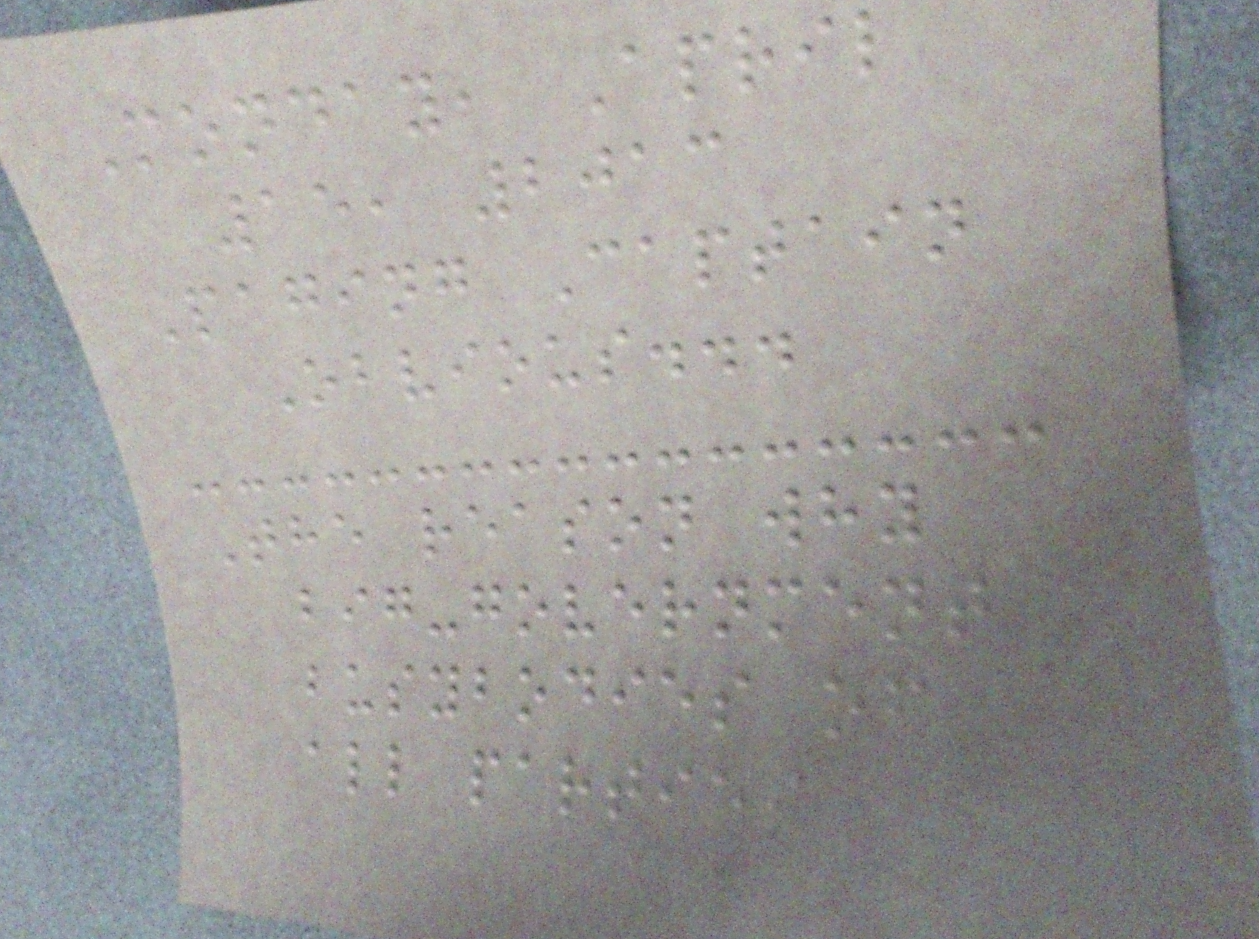Monday, April
15, 2013
Paging Captain
Obvious...
The reason why
big-government
busybodies of
all parties
